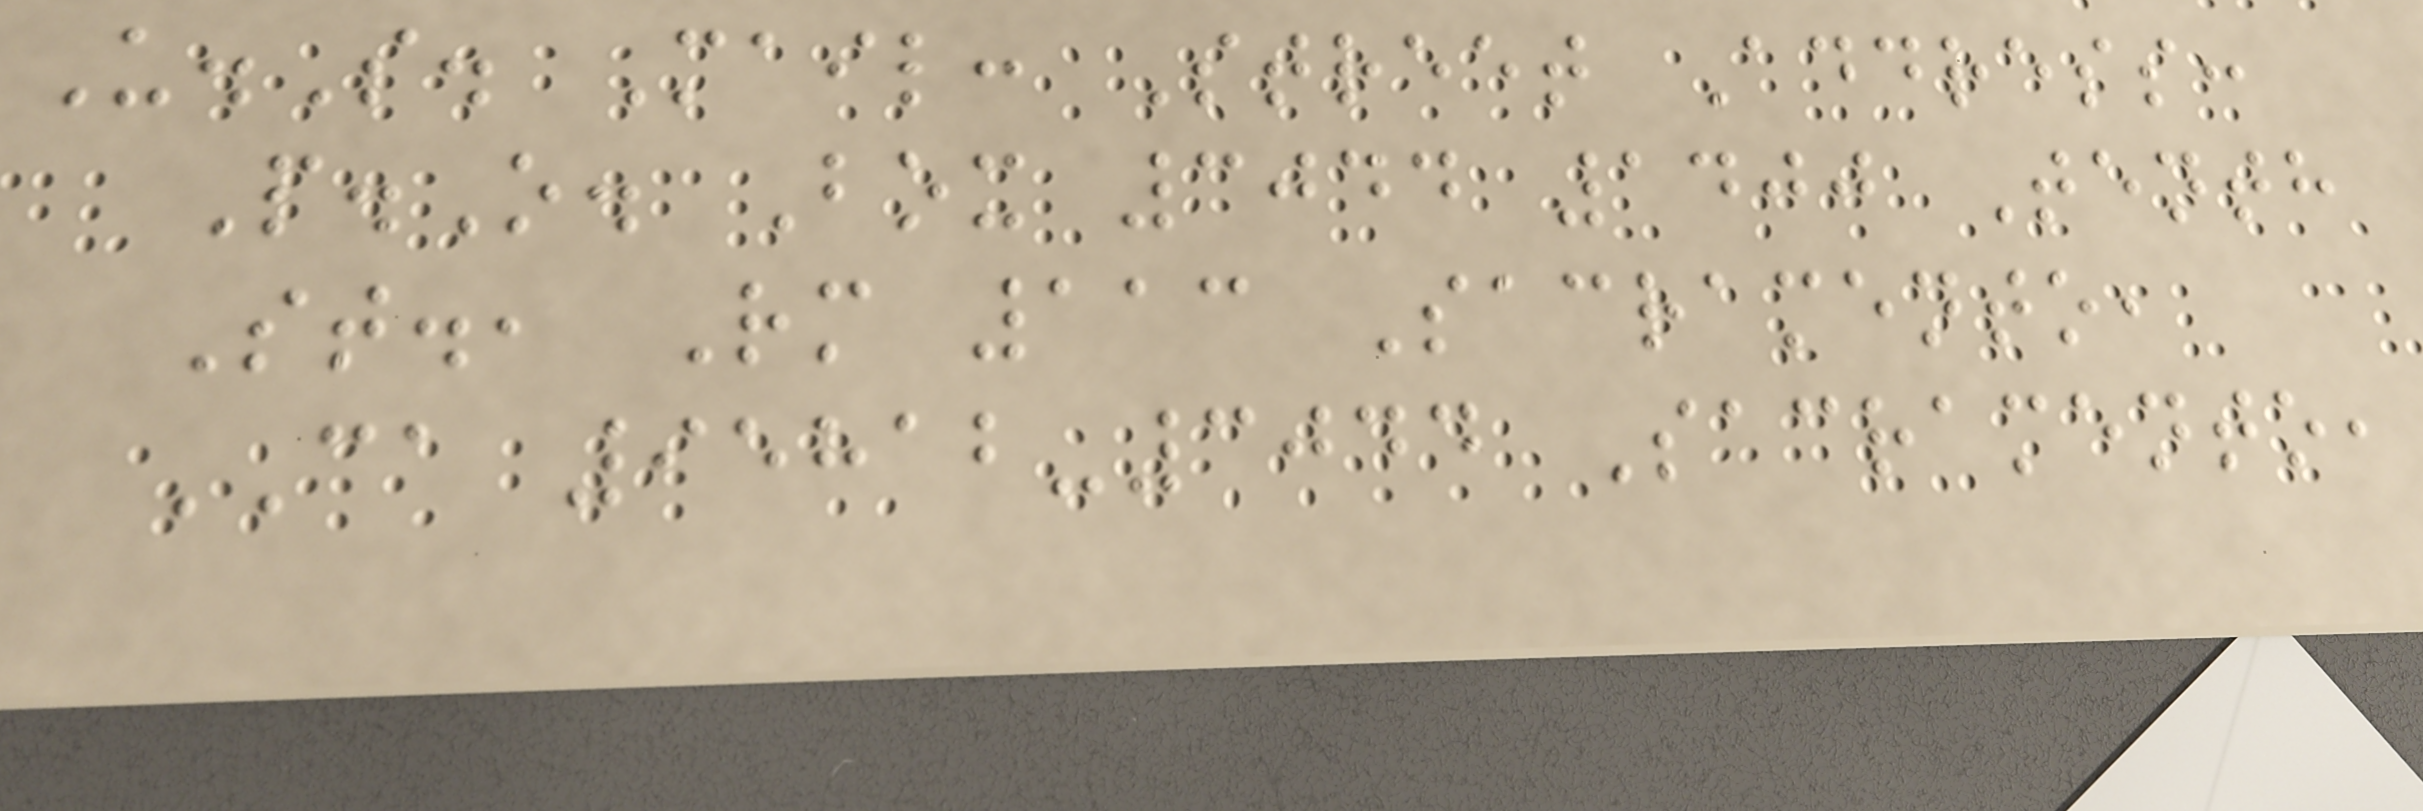U.S. Mail: Street Address:
P.O. Box 3044 1400 Tenth
St., Rm 113 Sacramento,
CA 95812-3044 Sacramento,
